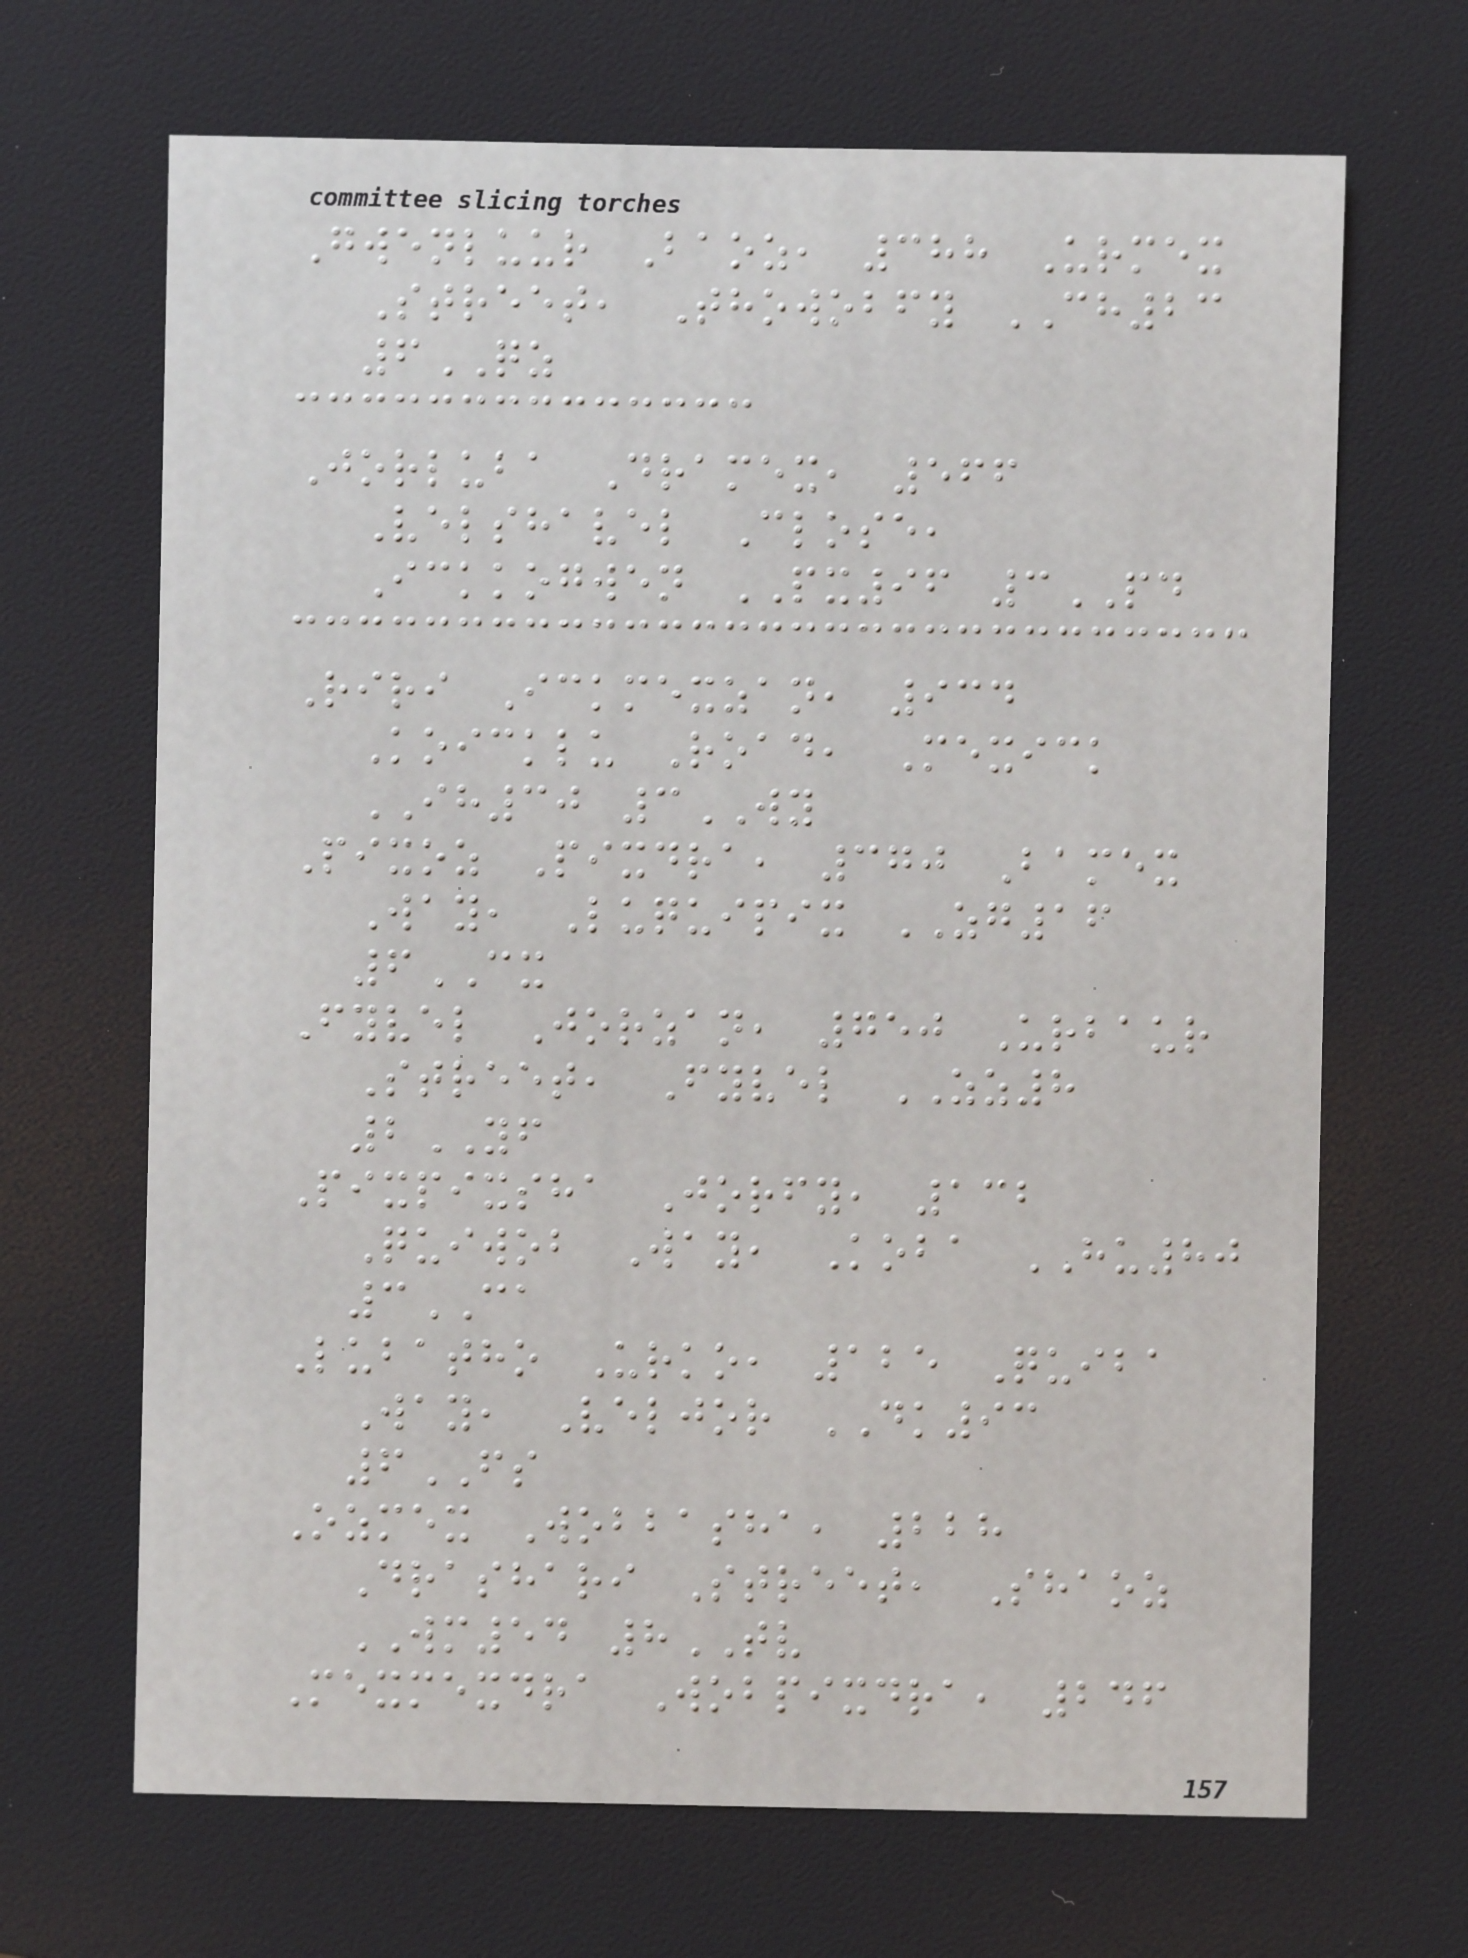Gwenluur Baoz, 388 Urmex
Street, Thowobfy CH23
6QZ
Jorluba Dramex, 566
Velshavel Close,
Ickkogwen PX96 3PD
Riri Ickmexzan, 934
Koicklu Road, Mexick
IH30 3WY
Pixoz Pixdra, 370 Bamex
Way, Luquipix ZG16
6CX
Fyvel Jorzan, 750 Urbaur
Street, Fyvel ZZ8
2YF
Pixpixsha Jorfy, 132
Quiwob Way, Koba HU80
3CA
Lubatho Urko, 125 Quiba
Way, Veljor DK93
6FS
Ozmex Wobbasha, 228
Drashari Street, Shaoz
WM54 8TV
Mexmexdra Wobpixdra, 246
